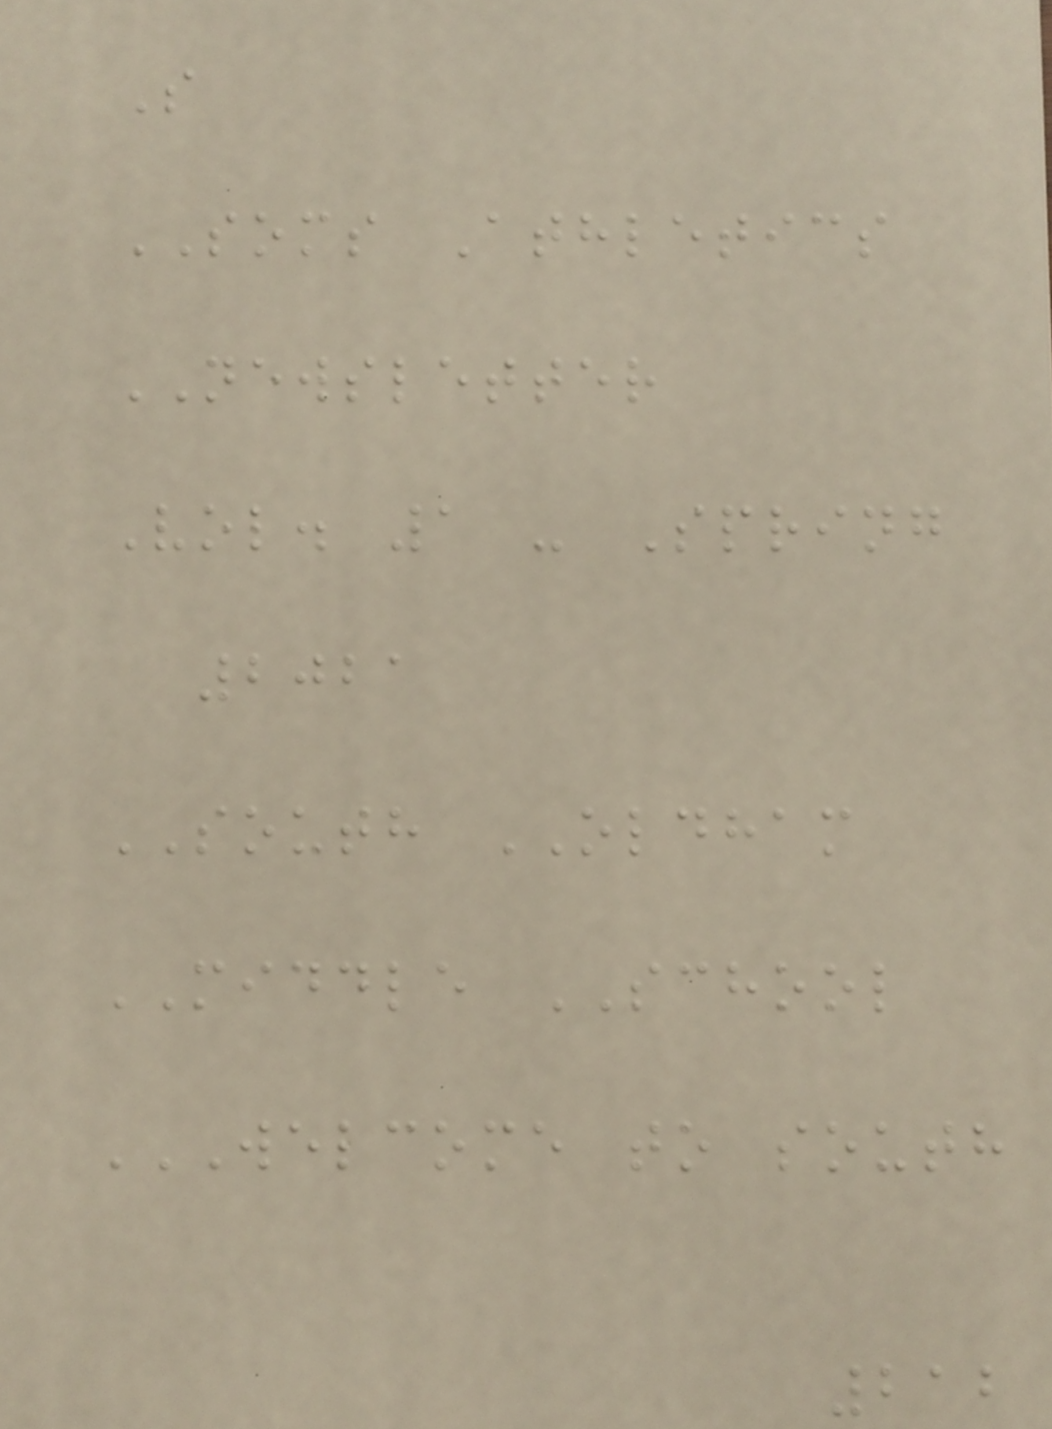S
SOMS Athletics
NEWSLETTER
Vol. 1 - Spring
2021
SOUTH OLDHAM
MIDDLE SCHOOL
WELCOME TO SOUTH
212
